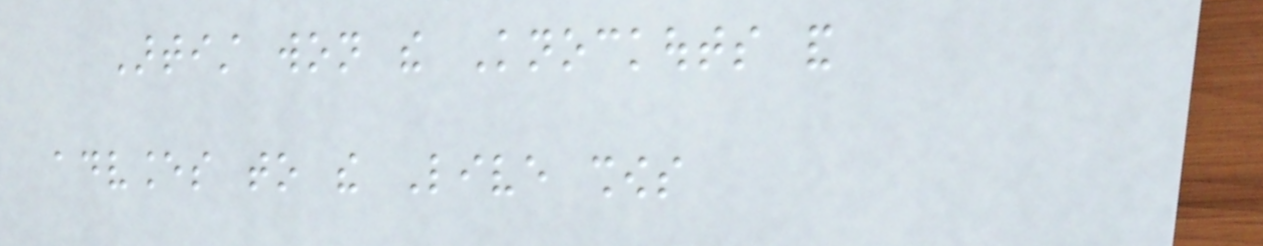Artist won the Knockouts and
advances to the Live shows
